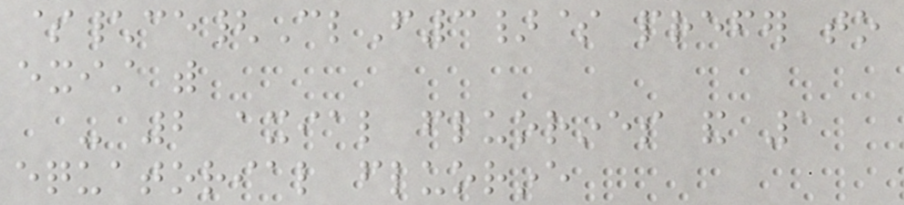$\ce{ClF3}$ prefer to
exist with
- 2 axial fluorines and 1
equatorial fluorine
